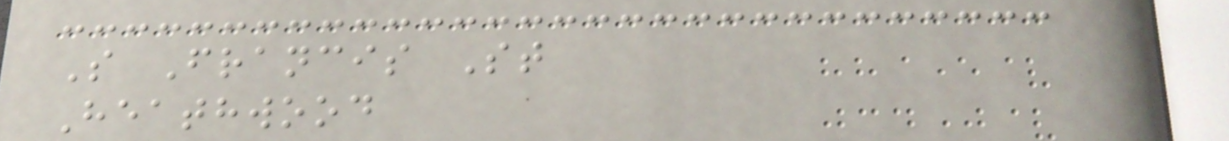S Francis St
Heathwood
